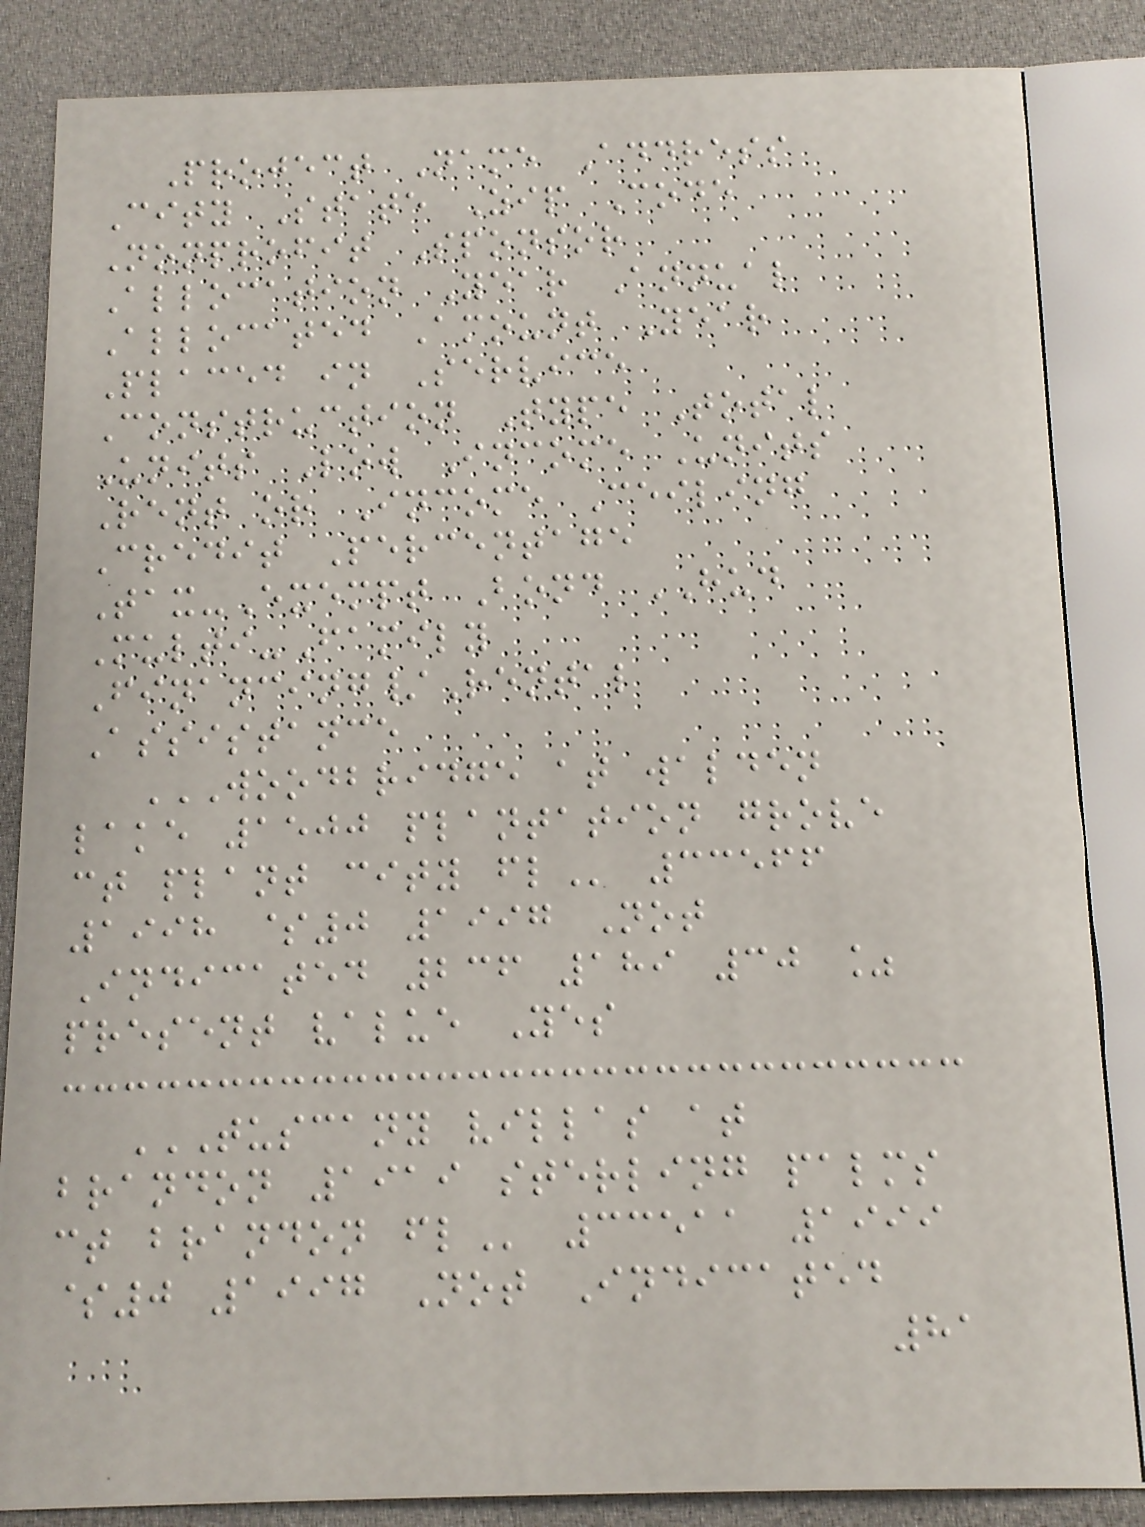Project Name Address
City State Zip Code
Nonprofit Sponsor
Allocation Year Annual
Allocated Amount Year
Placed in Service
Construction Type Total
Units Low Income Units
Rent or Income Ceiling
Credit Percentage
Tax-Exempt Bond HUD
Multi-Family
Financing/Rental
Assistance
WOODBRIDGE AT WALDEN
LAKE 1500 PLANTATION GROVE
CT PLANT CITY FL 33566
1998 $0 1997 Not
Indicated 236 189 30 %
present value Yes
TUSCANY VILLAS AT
BRANDON 1919 STERLING PALMS
CT BRANDON FL 33511 1999
$0 1997 Not Indicated
81
